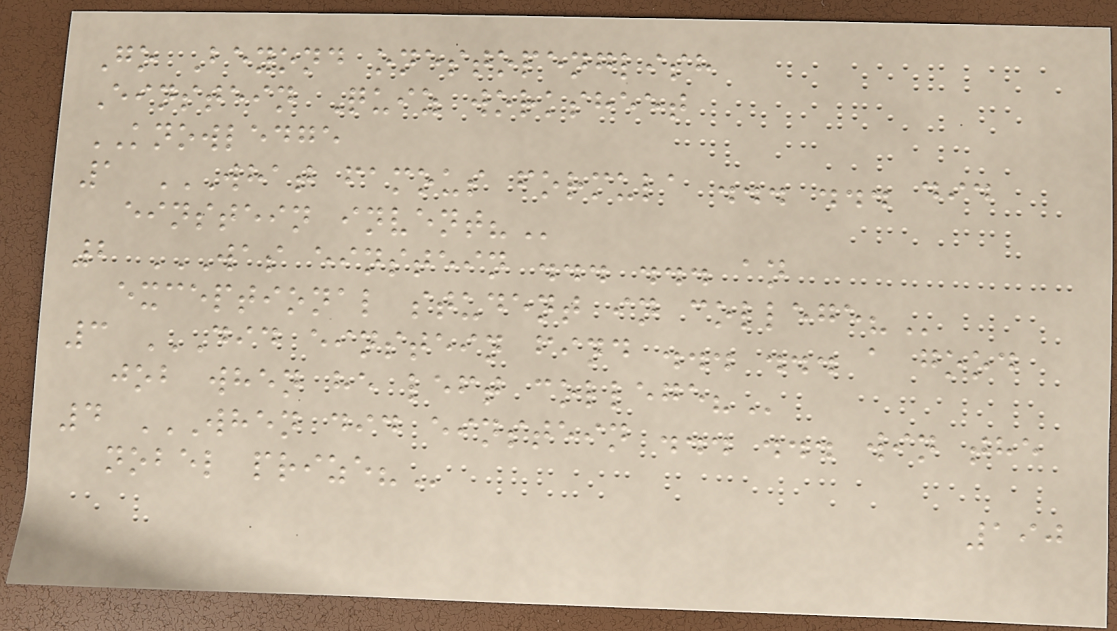Go Beyond onestopenglish
Einstein Quiz worksheet
KNOWLEDGE
1 WHAT FAMOUS FORMULA ... ... DID
EINSTEIN INVENT?
2 WAS EINSTEIN ... ... AN
EXCEPTIONAL STUDENT IN COLLEGE?
3 DID EINSTEIN FIND ... ... A GOOD
JOB WHEN HE LEFT COLLEGE?
4 WHEN DID EINSTEIN ... ... WIN THE
NOBEL PRIZE?
190
